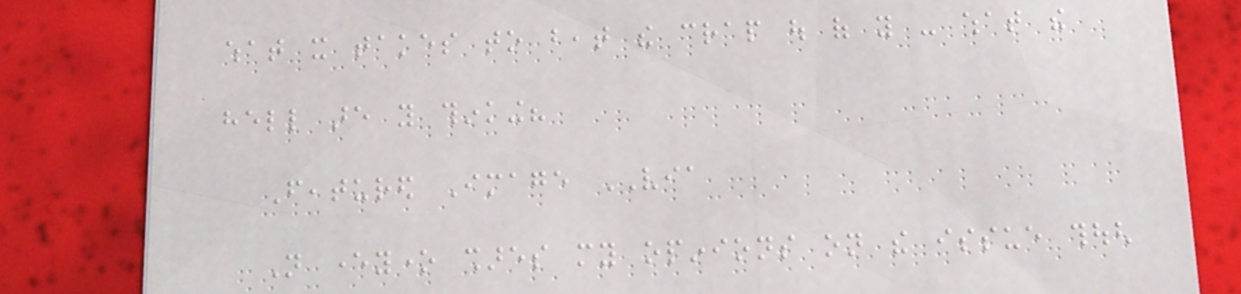what it takes to beat the crap out of you - what the
hell are you thinking?
Featured Image VIA
Not everyone shares my opinions on the issue though
